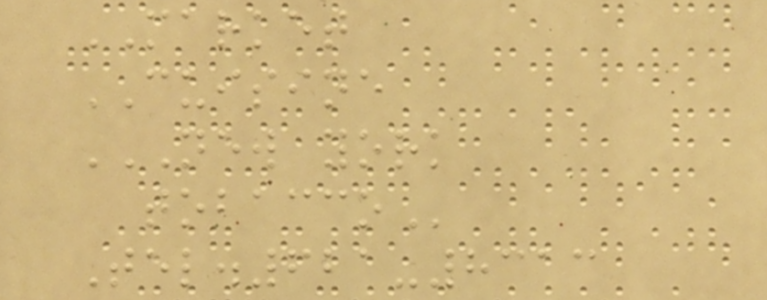MARKET
CUISINE
NEW YORK
TOBACCO
Tel.621-8313
